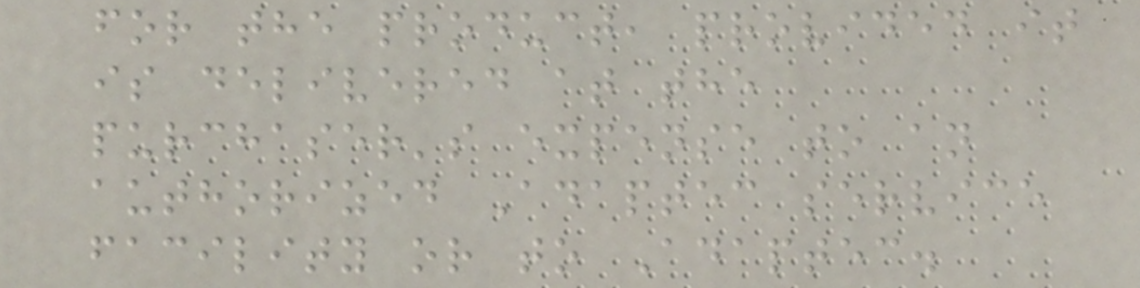for the product, provided it
is delivered at the
purchaser's expense to an
authorized Adaptec service
facility or to Adaptec.
